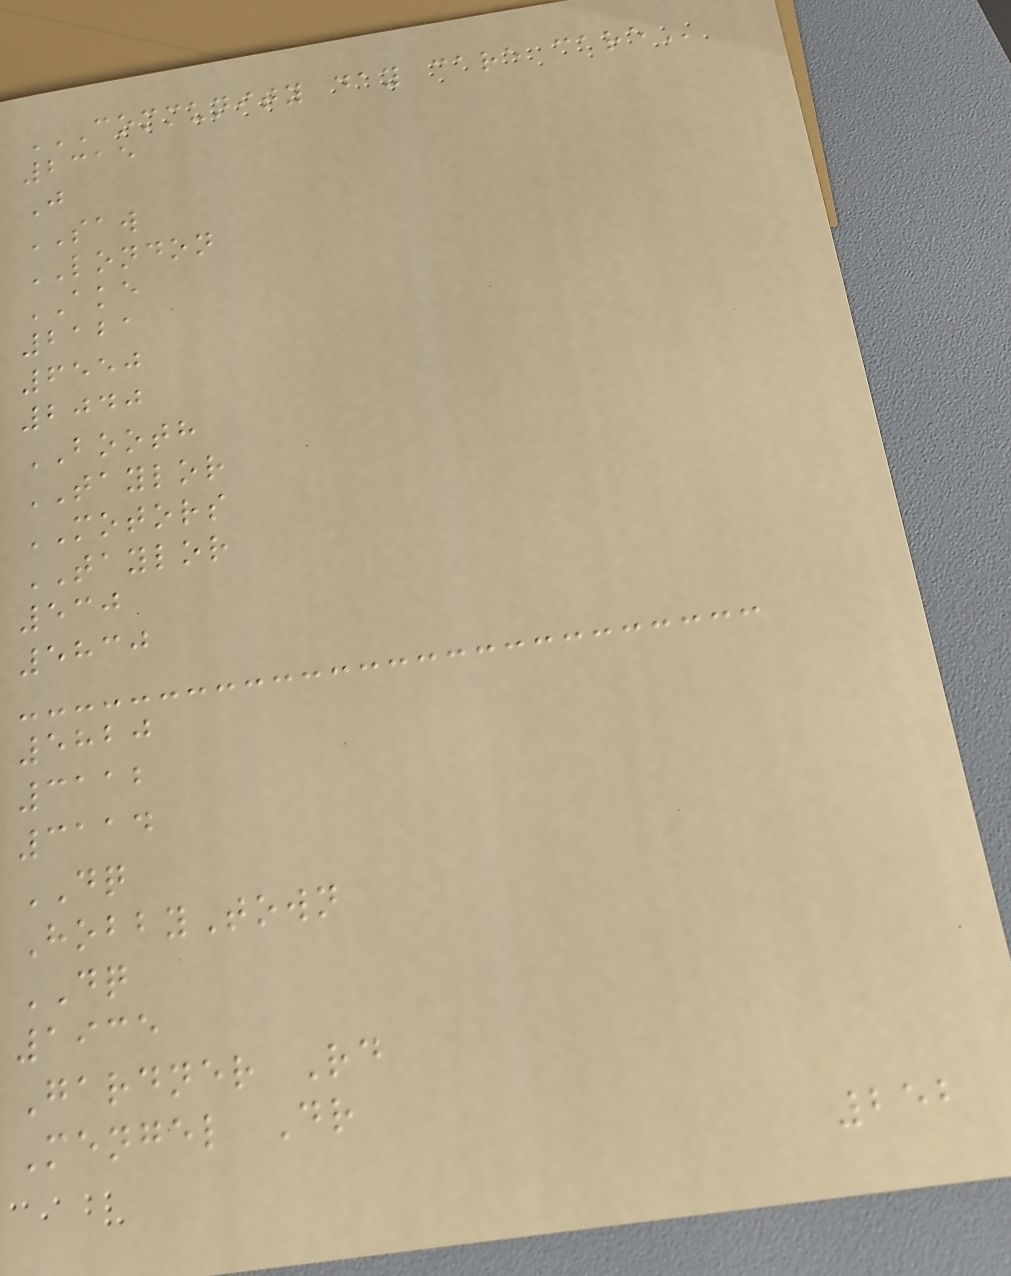COMMUNITY DAY CARE CARE
2315
J
SAW
LONDON
AKE
2121
6550
2040
BOOTH
TAYLOR
MOTORS
TAYLOR
530
5830
5820
3112
3114
DQ
HobbyTown
DQ
1935
Gardner Rd
Mengel Dr
252
